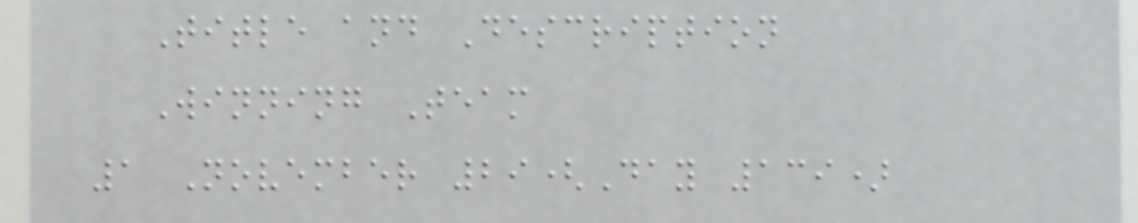Title and Description
Winning Team
1 November 29(Day 139)
